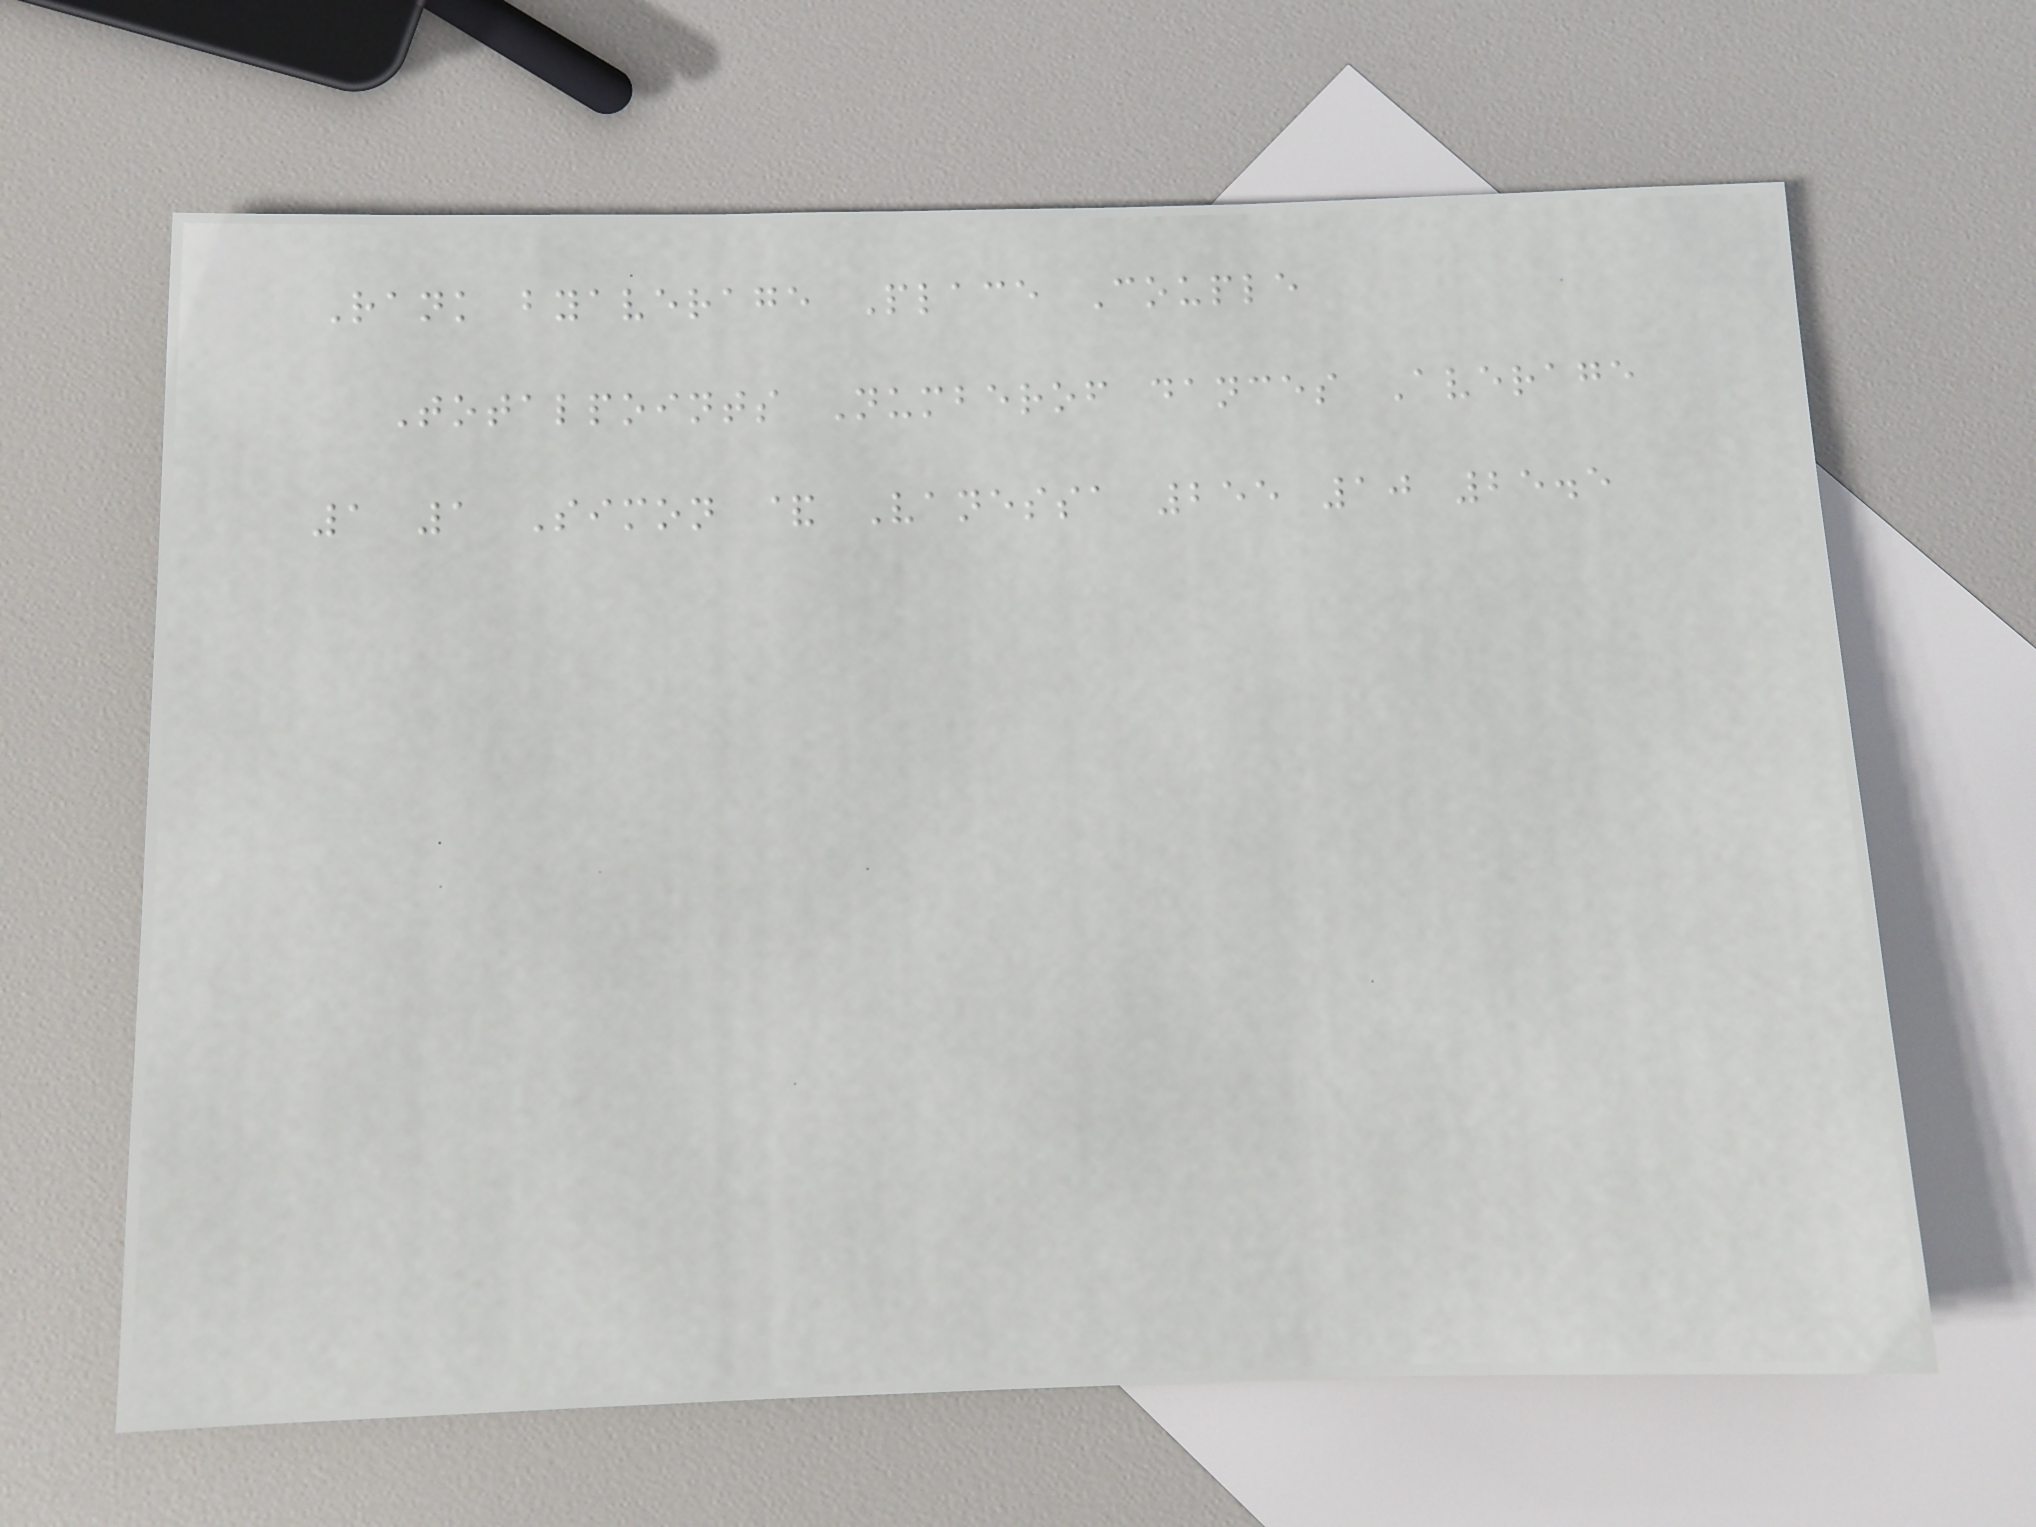Rank byaverage Place Couple
Totalpoints Numberof dances Average
1 1 Simon & Vanessa 255 10 25.5
